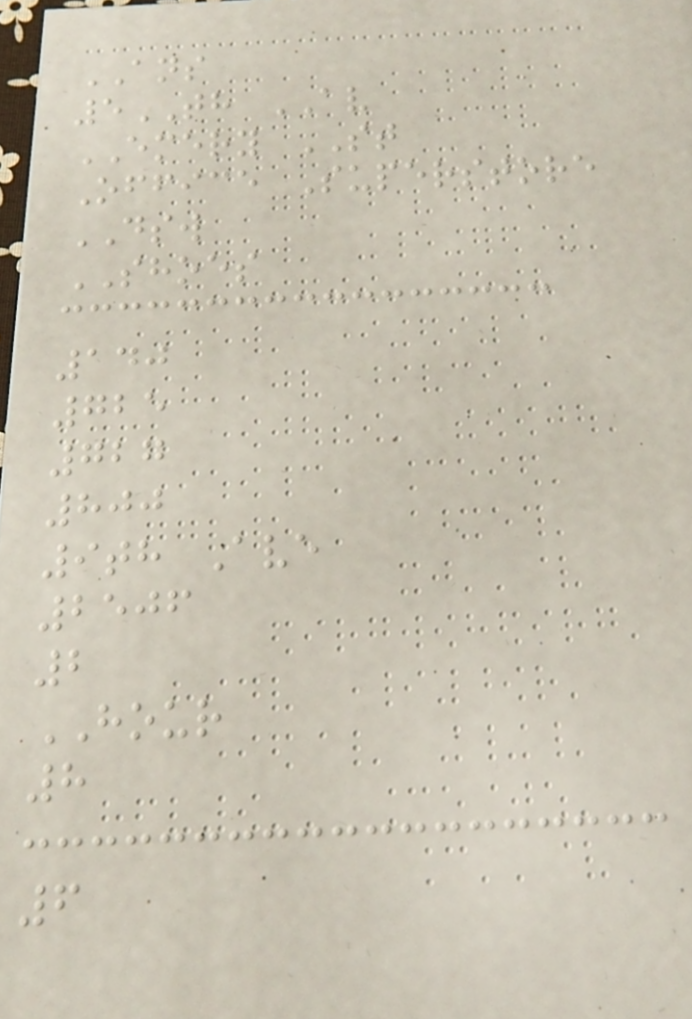ANS
5TH AV
EMERY ST
Office Superstore
DSW
SHOES
140
725
727
800
9th Ave
2506
2
HOUR
8
6
